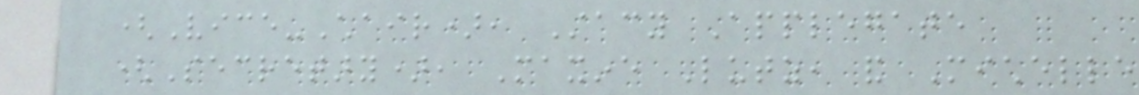(Vice-Chair), Stacy Applegate
(Secretary), Maxine Lutz, and Michelle
